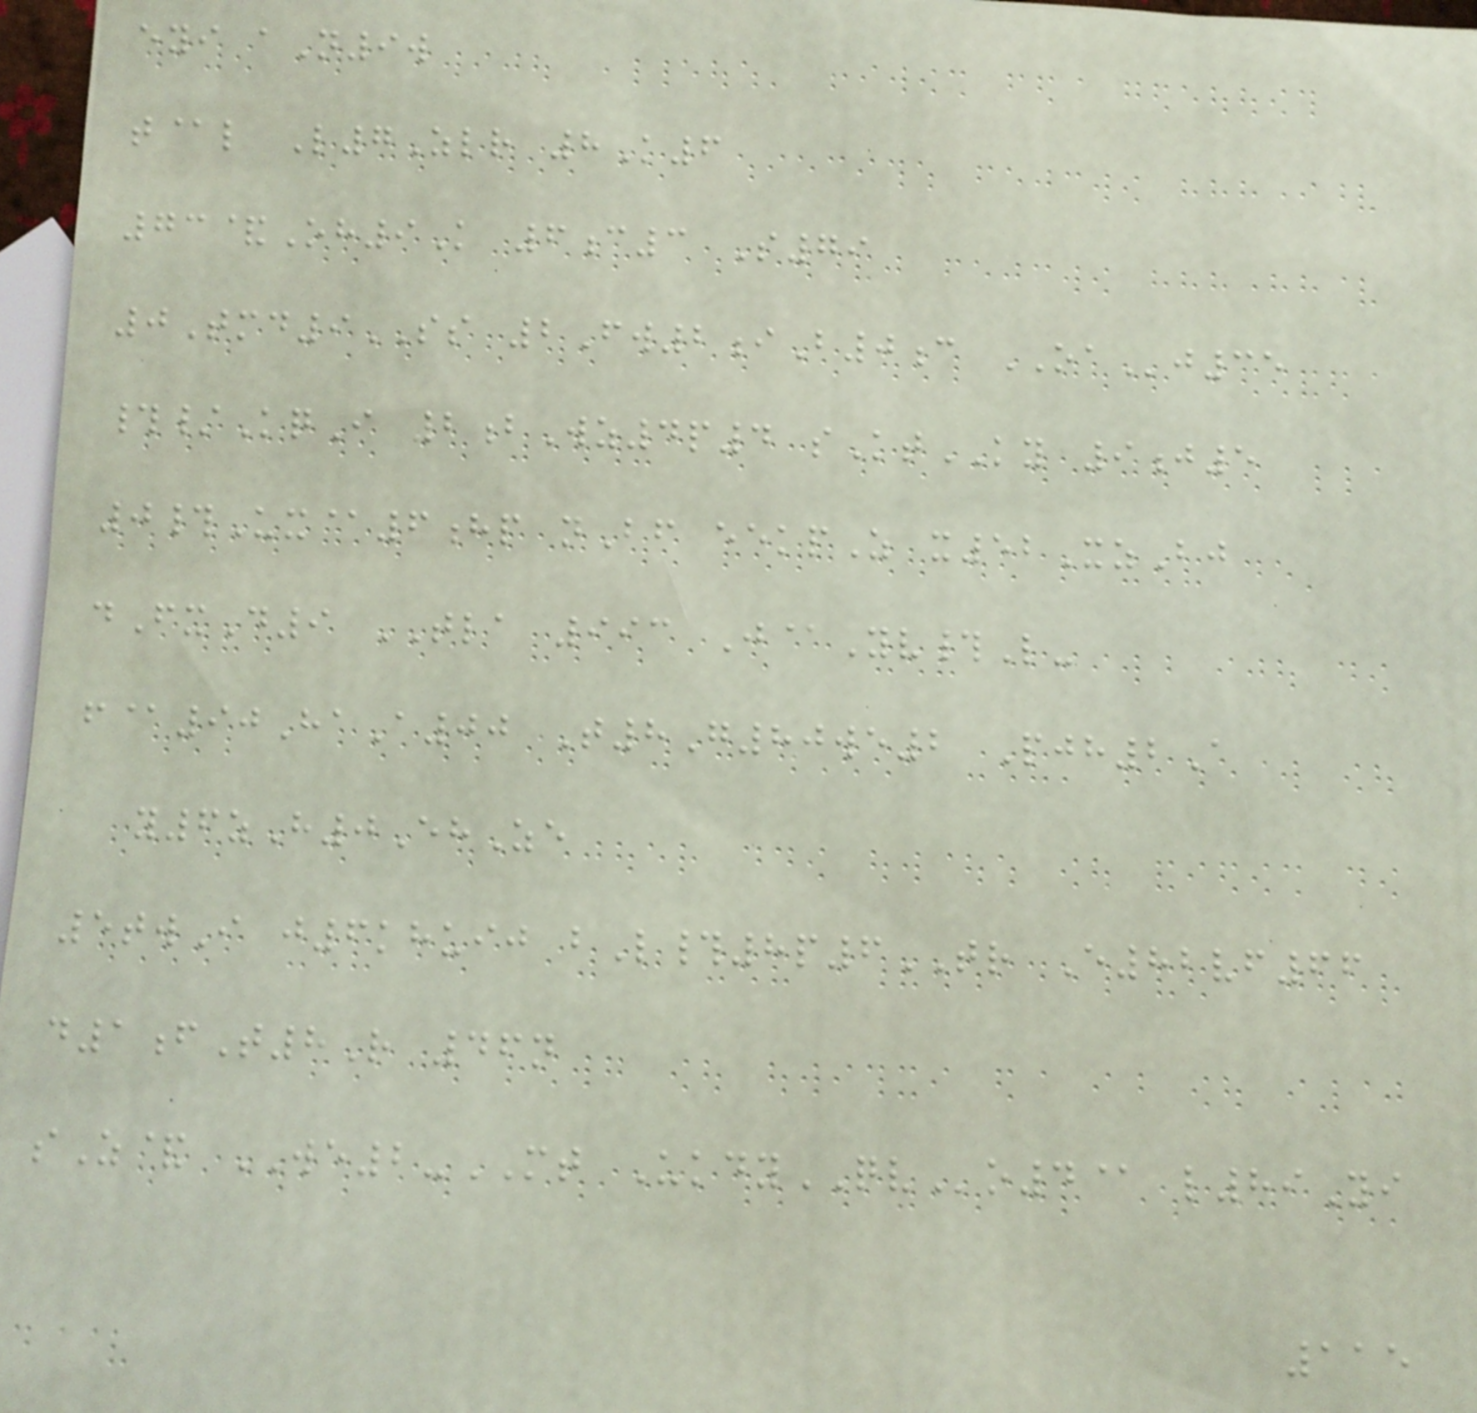eyi aN9w
t@l L7Zlr 8K6
73&Oh9K 6c3 S79
0Tmd9SS 2Fw2iB0c OAj35
#/KqI 2bWz4p4 sKtKY 9j5
0#Ux@6hp nBf eekpZ x52XzBj
dFxD9 TLA 993 J@Yv#L-
f@90HaA00 T8G80we2 Pjh2A
y6zH0EhZe
5twI j6khuij bL#8p6TR E82vf66
d1fT8R 46n
sZ& WE2-MT UkdyQVo4@ l89Yi
115
